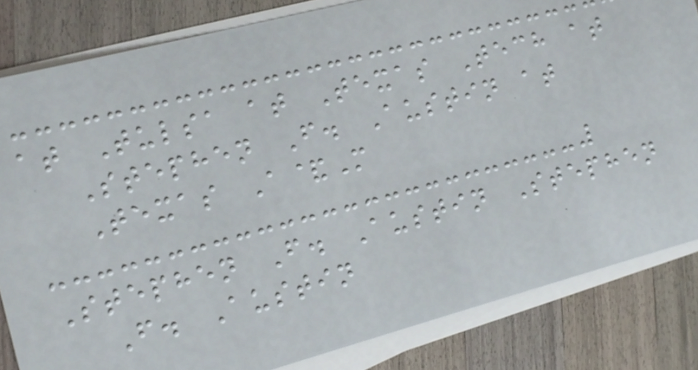at Tulsa at Texas Tech at
Stephen F. Austin at
Texas A&M
Stephen F. Austin Stephen
F. Austin
